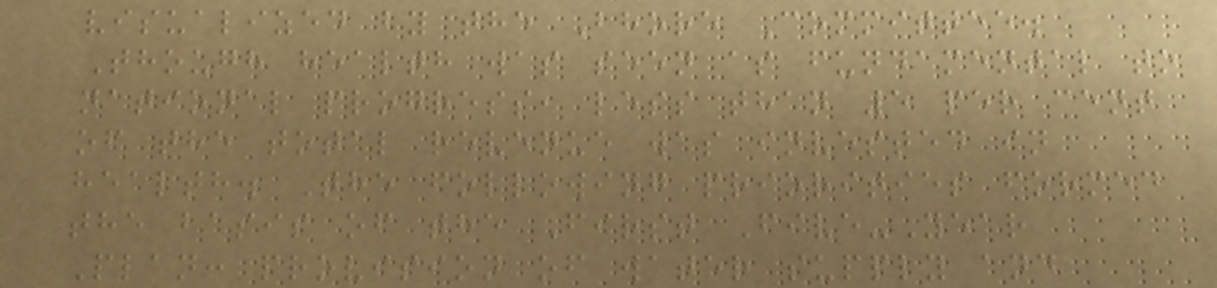visualized by the Bhore Committee.
Though health was seen as fundamental to
national progress, less than 5 per cent
of the total revenue was invested in
health. The following priorities formed
the basis of the First Five-Year
Plan: provision of water supply and
